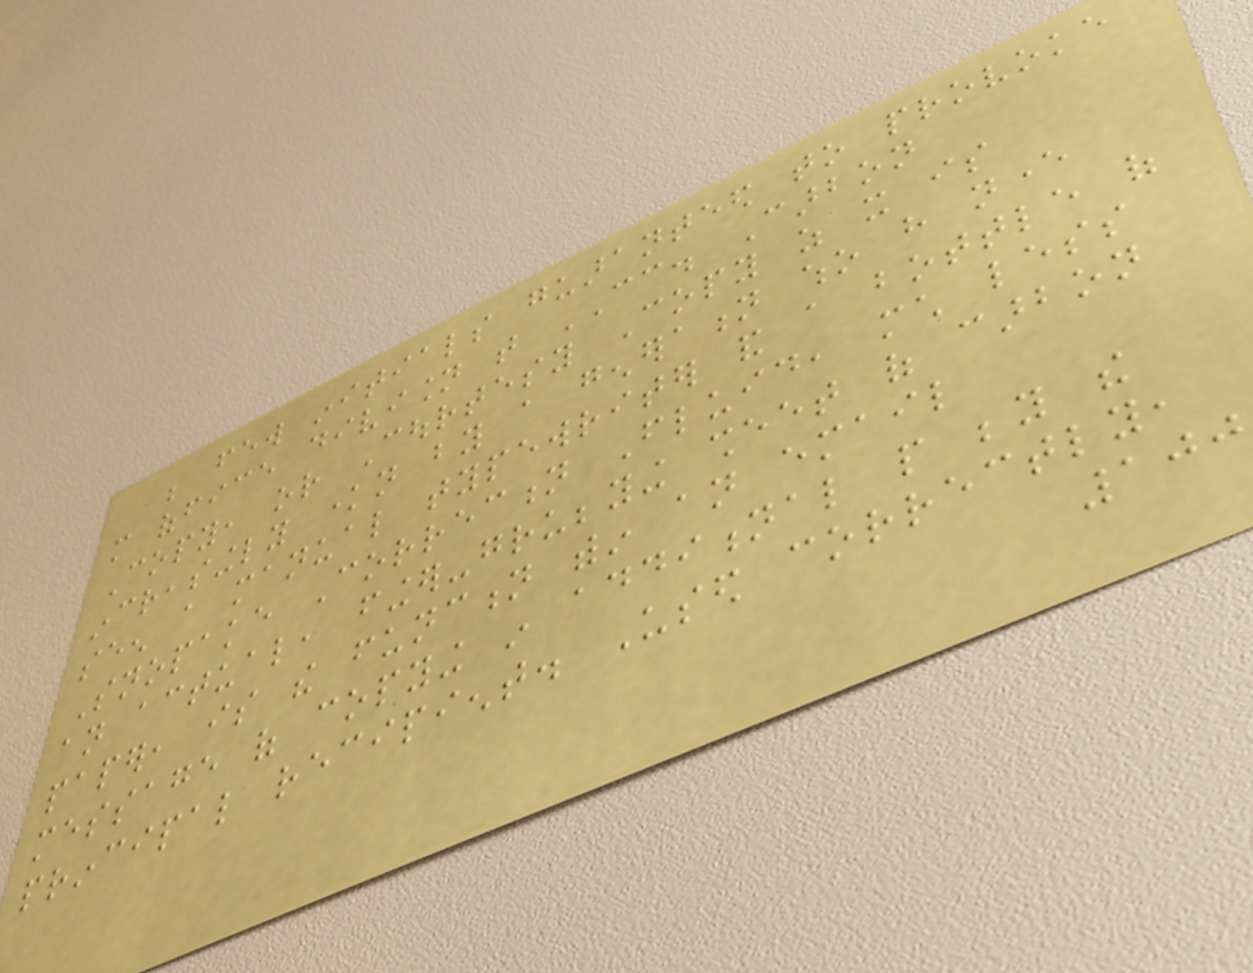be few initials guaranteed to provoke
more office division that CC. Carbon
Copy, or Courtesy Copy as it is
increasingly known by a generation who have never
seen a manual typewriter and a bottle of
Snopake Correction Fluid, much less
an actual, finger-grubbying sheet of carbon
paper, is the function within an email
message of copying in additional people beyond the
principal recipient. Used correctly,
100
